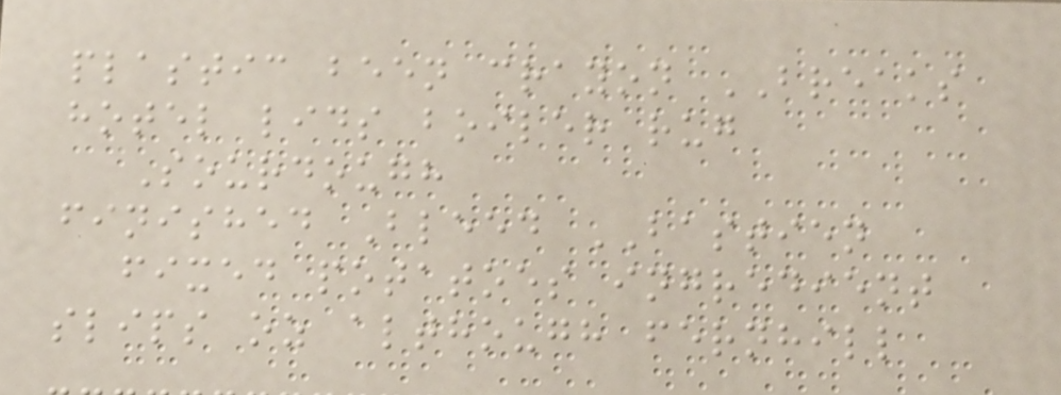plastic been crayon BREAKS
hotel lids boiler rug
Sourdough
finished Bleed BASTIEN
fixed potatoes ingredient
slips oz although fernhill
